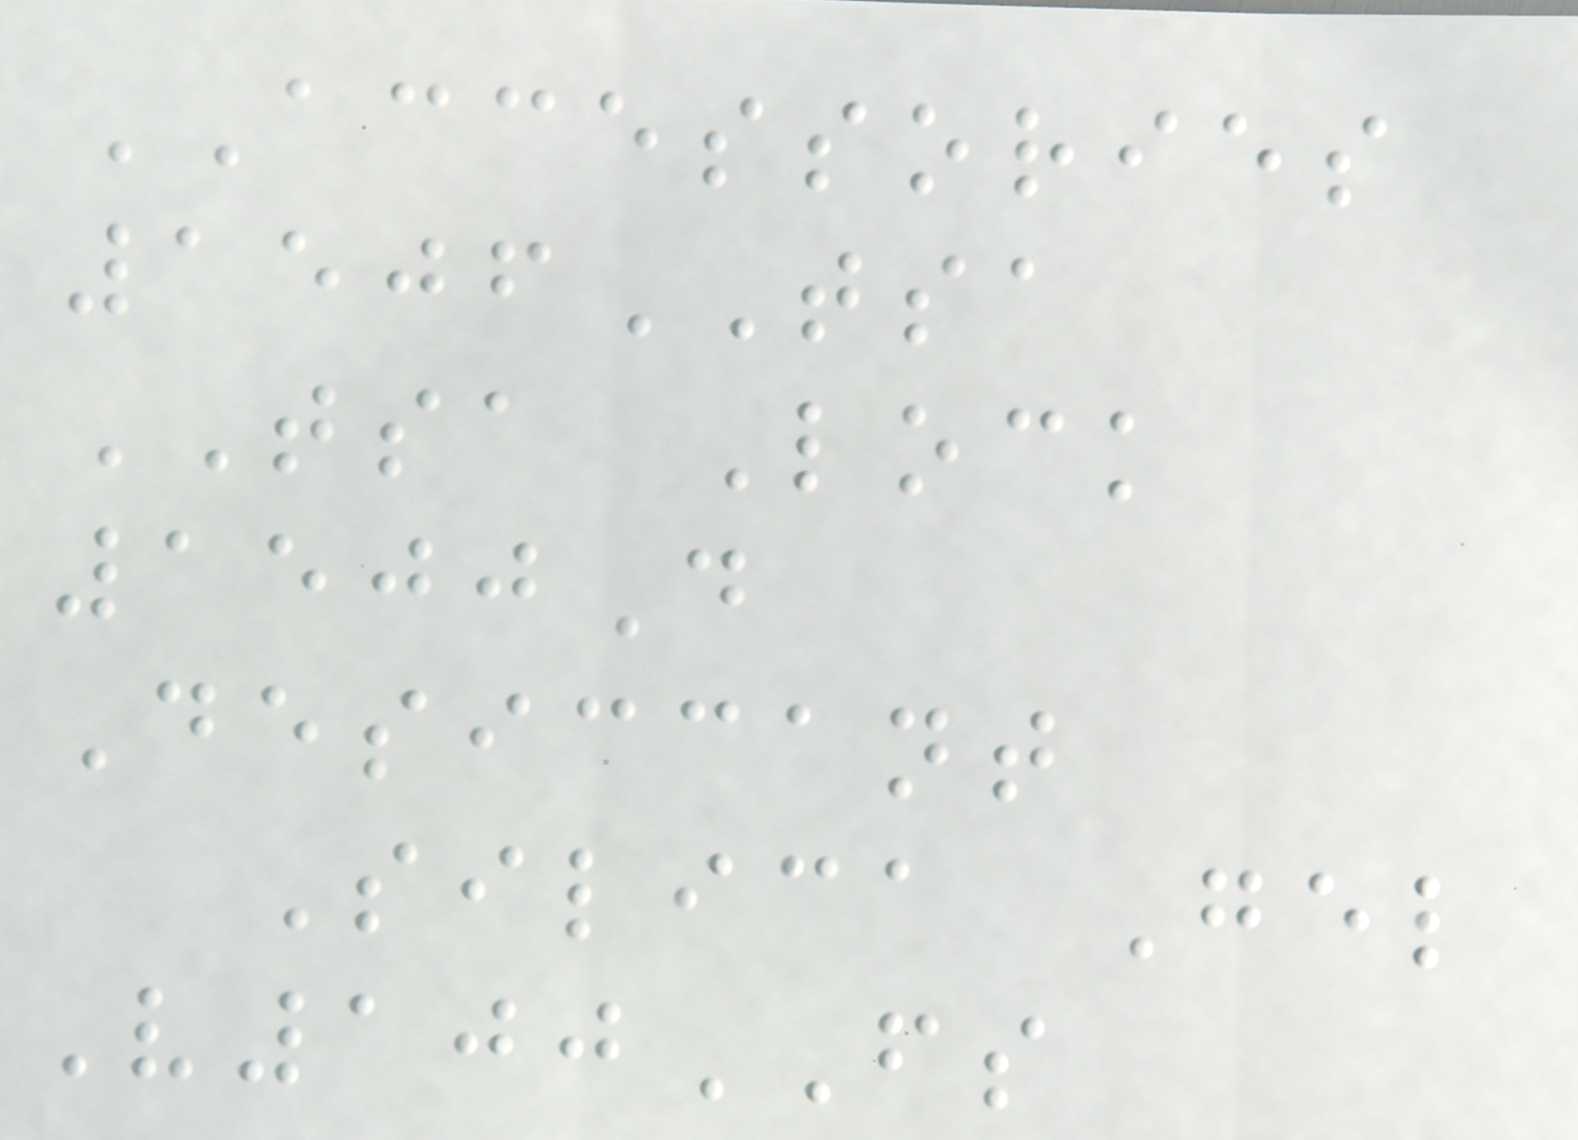ACCESSORIES
1506TSA
TSA Lock
1500D
Desiccant
Silica Gel
V100FS
